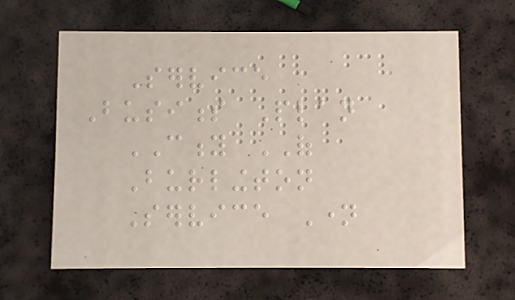Service
Business Plan
CITY OF
Burlington
Service Name
